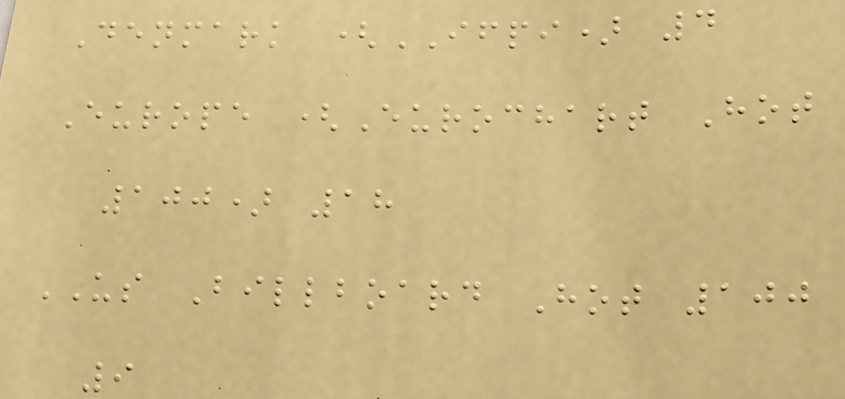Denmark (IFPI) 4
Europe (Eurochart Hot
100) 18
US Billboard Hot 100
9
